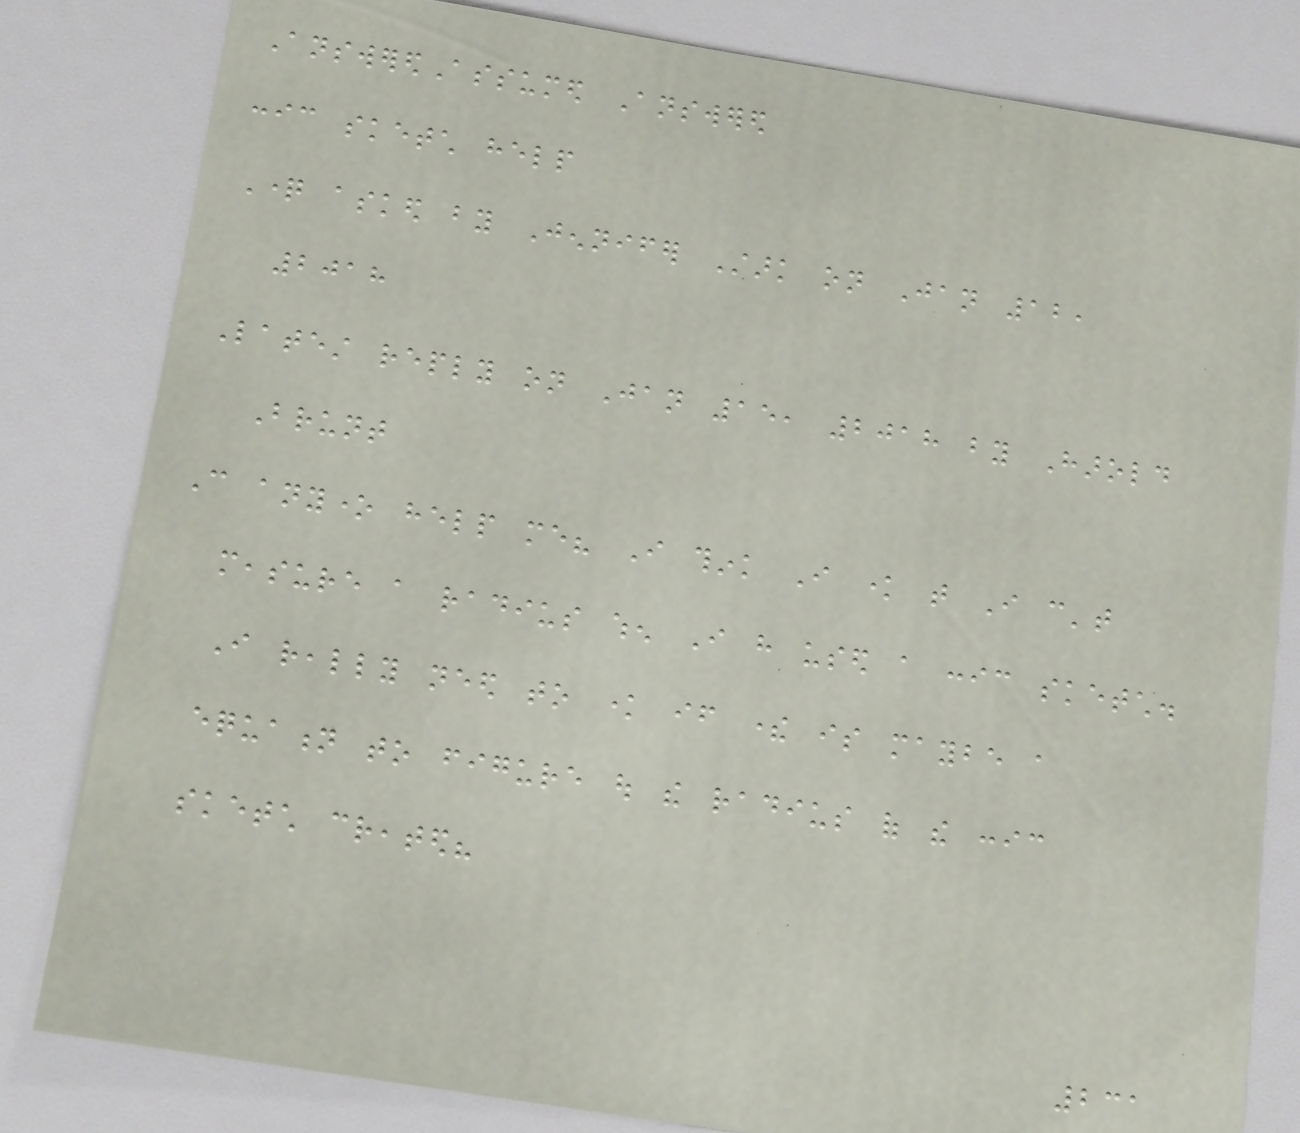AnsweredAssumed Answered
conic sketch help
Question asked by Jennifer Stark on Jan 12,
2018
Latest reply on Jan 15, 2018 by Harold
Brunt
Can anyone help me? I think I know that I can't
measure a radius when I have used a conic sketch.
I really need to know if there is maybe a
equation to figure out the radius of the conic
sketch created?
231
